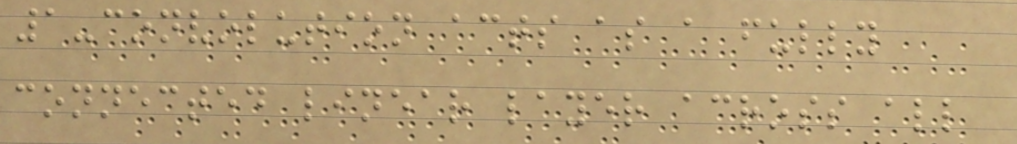1-convolution acts as a fully
connected linear layer across all
